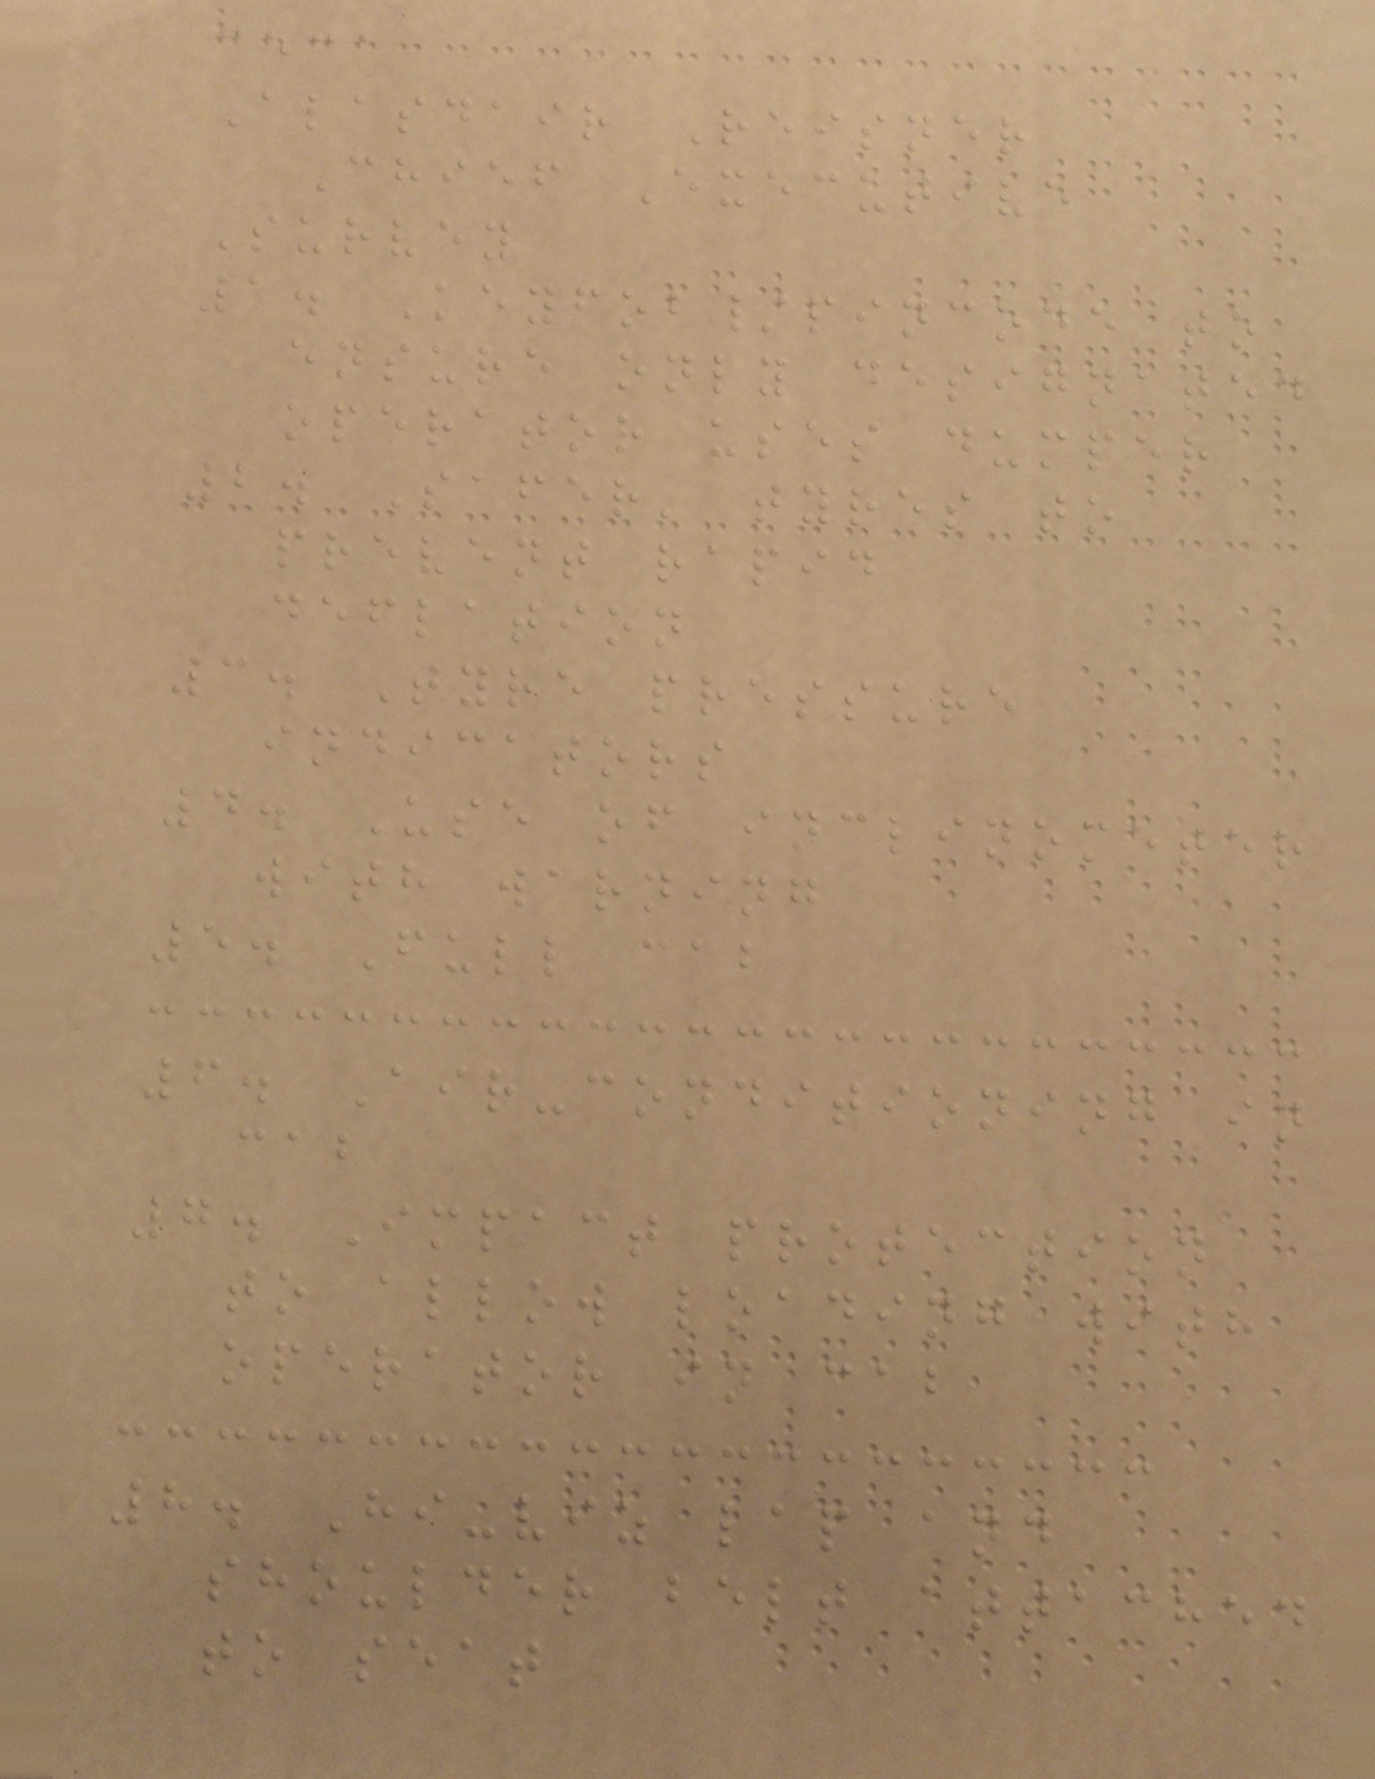ceca
Alasdair Reisner
Chief Executive
Survey
1. Keyfob/pincode to
ensure only designated
operator uses dumper
2. Safer' tyres to
prevent rapid
deflation
3. Tyre pressure
indicators
4. Use of inclinometer
with warning
5. Full cab
6. Air-conditioning in
cab
7. Impact protection
to allow loading with
operator in cab
8. Hi-viz lap and
shoulder belt attached
to seat
